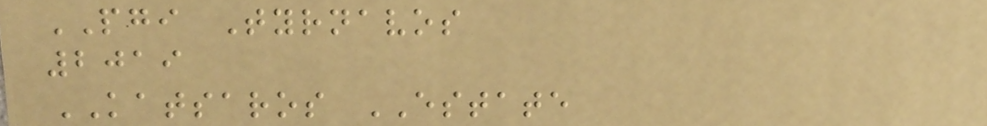PGI Tyrnavos
2019
KATSAROS ESTATE
